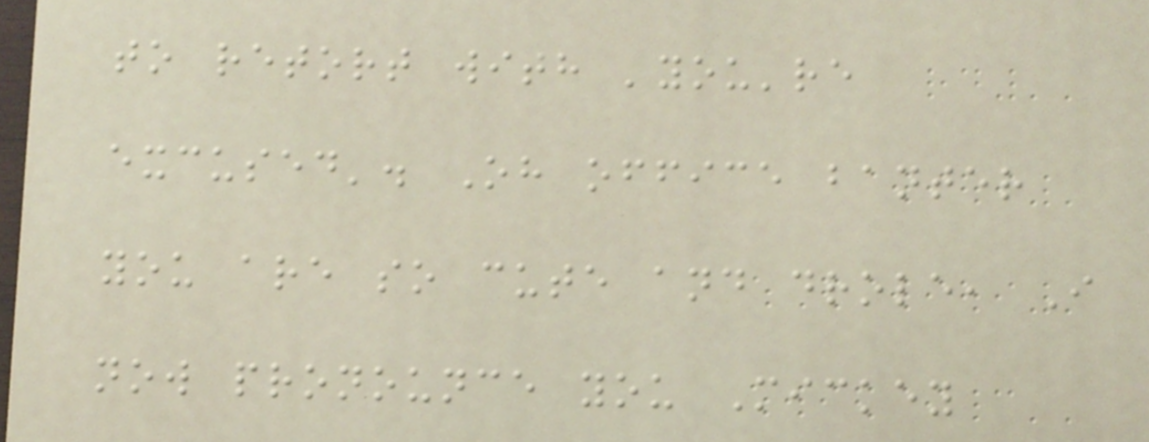to retort with 'you're
excused'. Oh office banter
you are so cute and drole, I
now pronounce you Mickey
